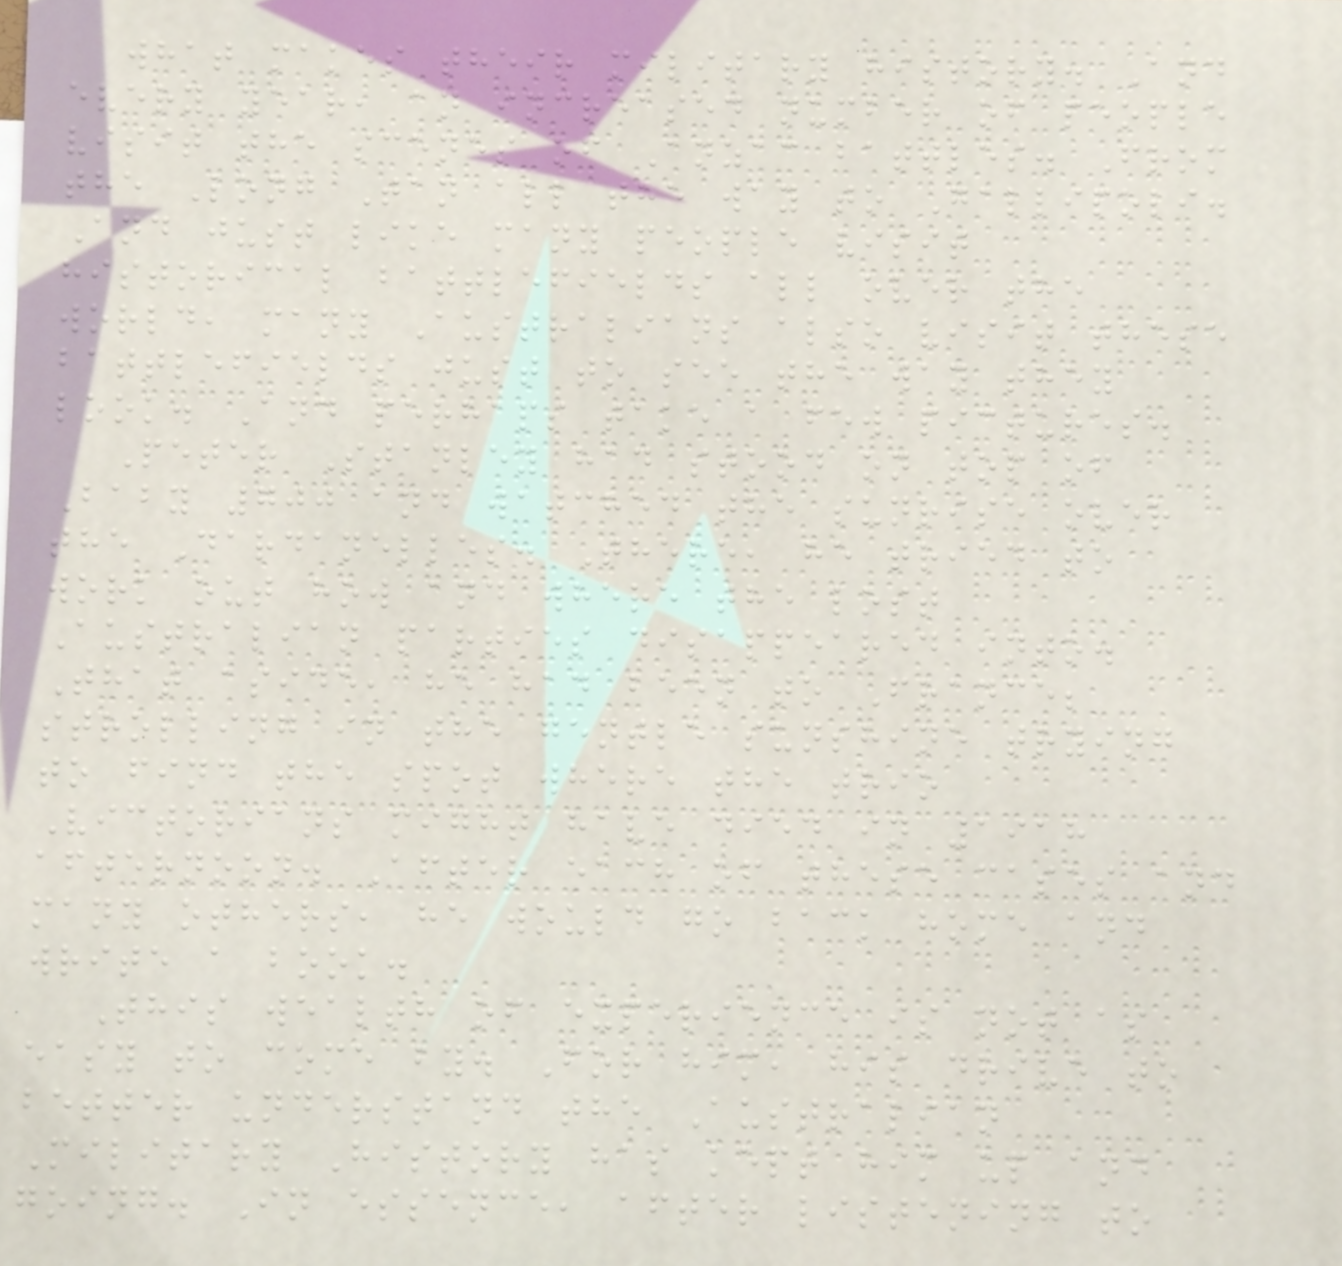what makes their military history. And
every year, an increased number of people
visit the scenes of Anzac battles. From
the Long Tan all the way to Gallipoli.
And just like many people visit
historical battlefields all over the
world, many Australians also visit these
battlefields just to see the way they
look. And perhaps take a few pictures.
Peter Stanley had stood on top of
Baby 700 and watched the sunrise over
the Dardanelles. There, he tried to
work out how and where the lost
Australian parties disappeared into.
That aside, he had been to France;
strolling in the gentle sunshine trying
to find the spot where the trio
Victorians might have died in 1918
afternoon. After each of these cases and
many others, he would go back home and
write a book.
This wealth of experience is not as
easy to come by. For him, his drive to
better understand the Australian
Military History has kept him up and
going. In essence, after listening to
